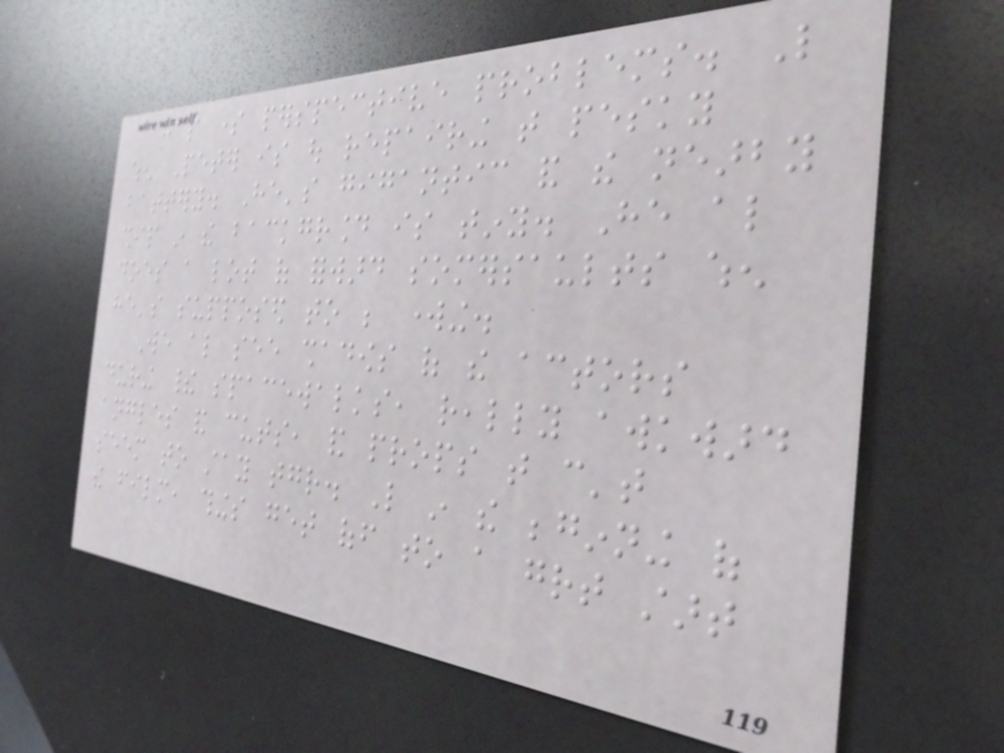has some perspective problems. Like
when Peter is out repairing that pesky
battery. He's gigantic and the nearby
ship in the background is tiny. He also
does a lot of forward somersaults when
he's supposed to be working.
We also see shadows of the actors
during their spacewalks, really awkward
angles and cuts, and props that can't
seem to stay together. Like in the beginning of
the film, things get off to a great start
